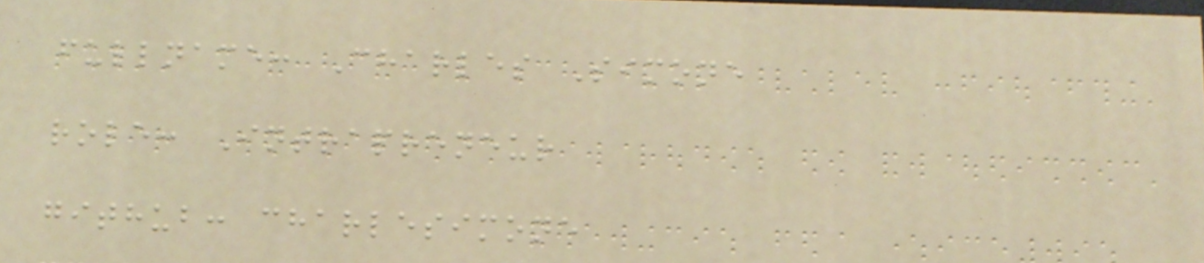fullname: Charles Simone
role: Intrapreneur
github: charlesimone
